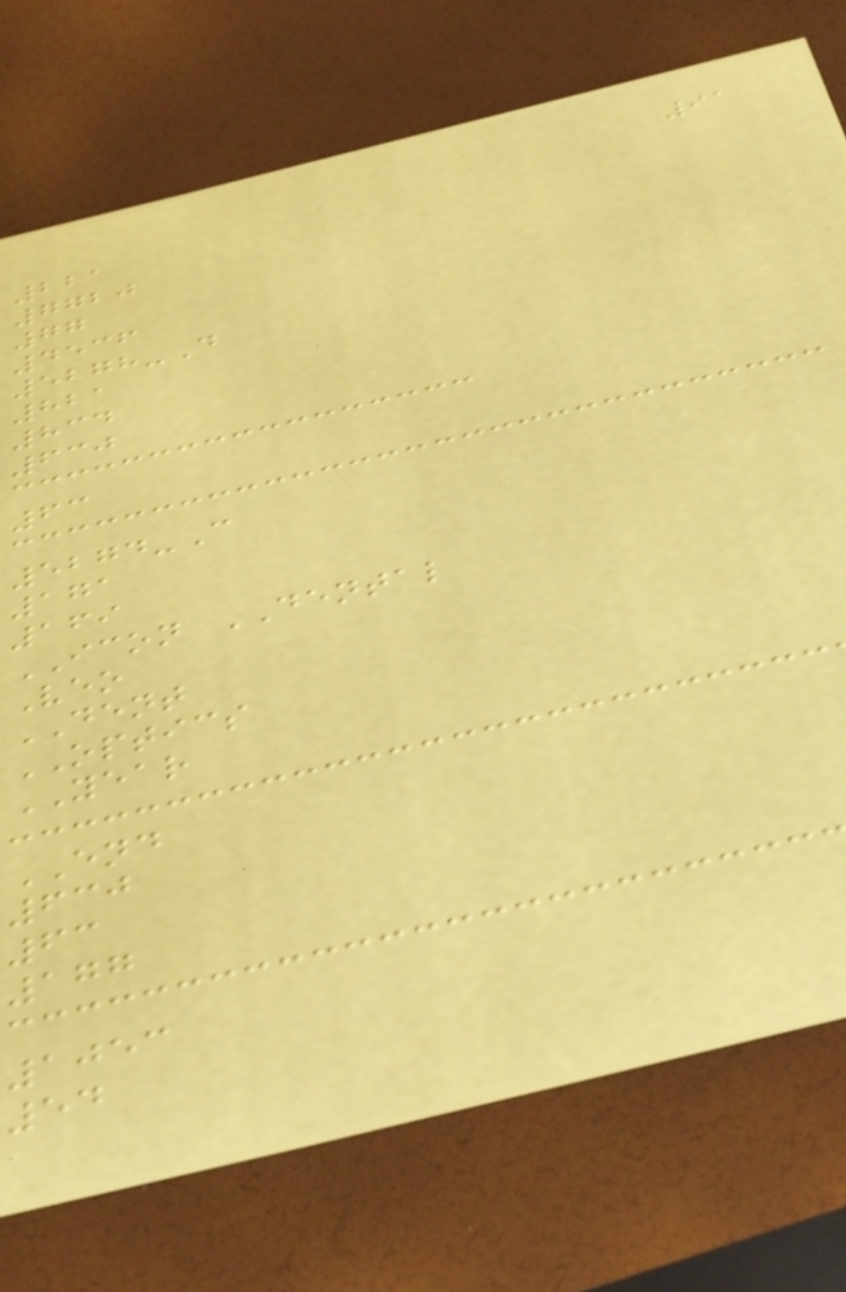91
221
7720
77
4536
5278-D
821
834
630
63
5274-C
171
169
ICON DENTAL
Veo
DENT
OPTICS
YEAR
END
630
63
177
1053
54
